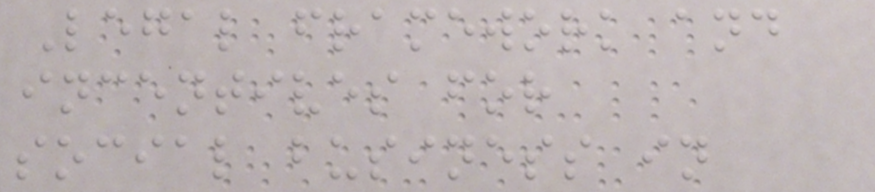Legal framework and
incentives for
social business in
